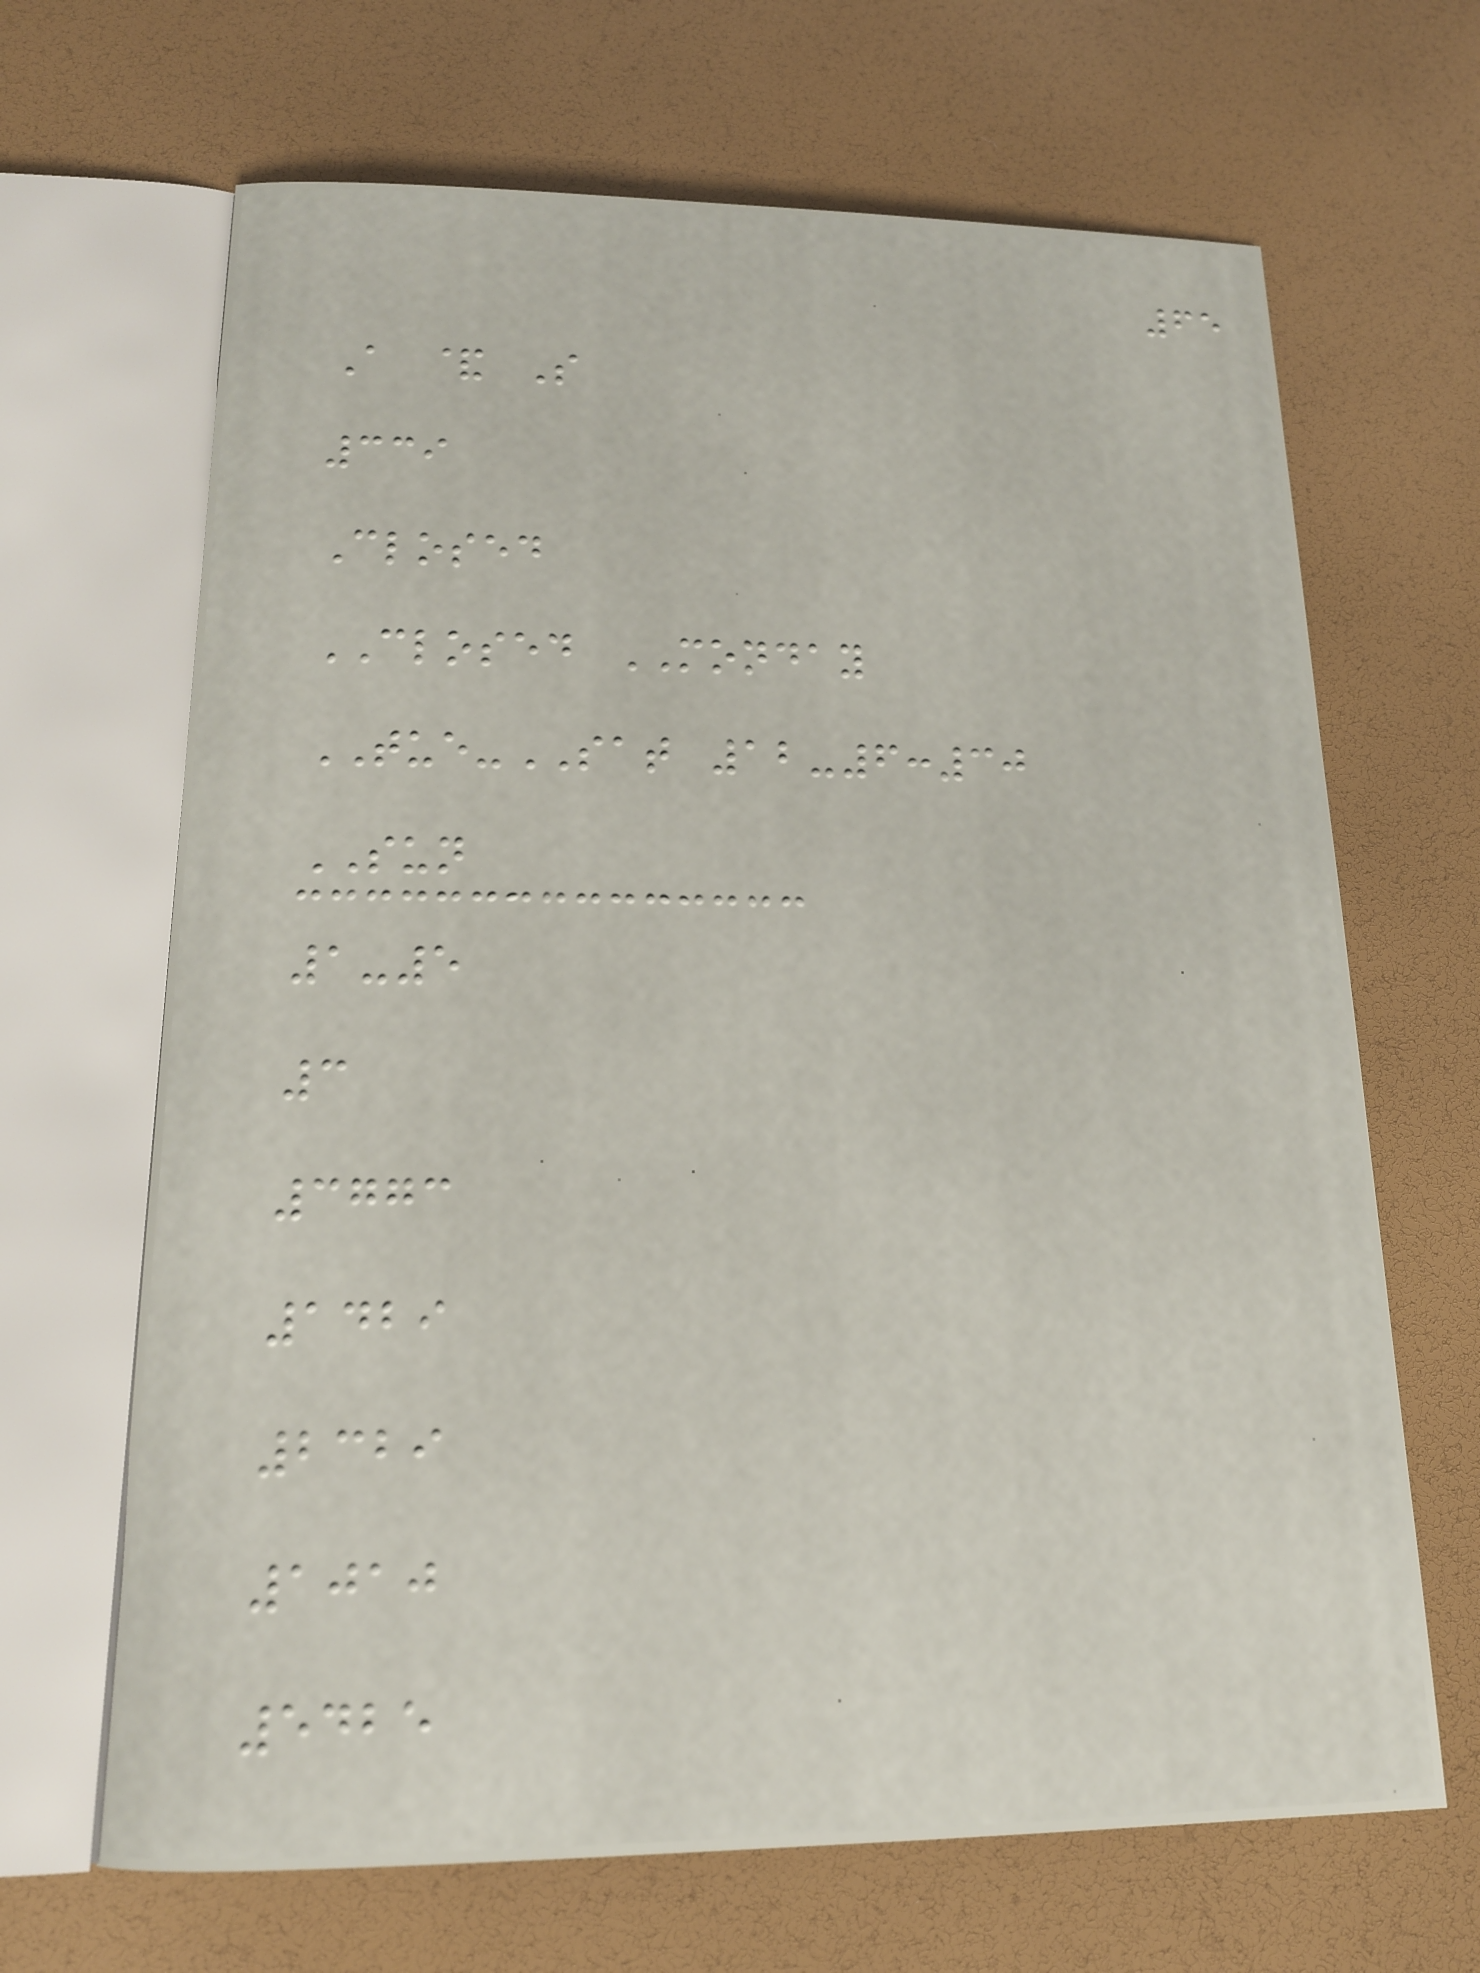65
A & S
339
Closed
CLOSED MONDAY
TUE-SAT 12-6:30
SUN
1-5
3
3773
1429
2329
1010
5425
